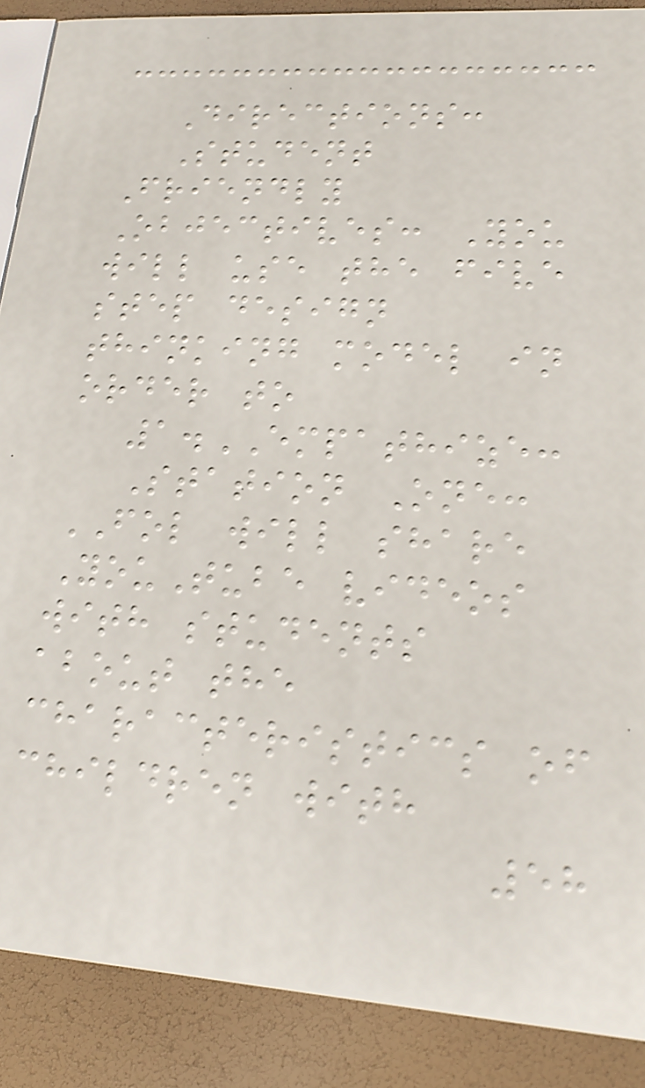Directions:
Student
Friendly
Objectives: You
will use the five
step design
thinking model in
order to
1.EMPATHIZE:
Station One:
FOL will share
YouTube videos
with students
about the
characteristics of
children with
58
